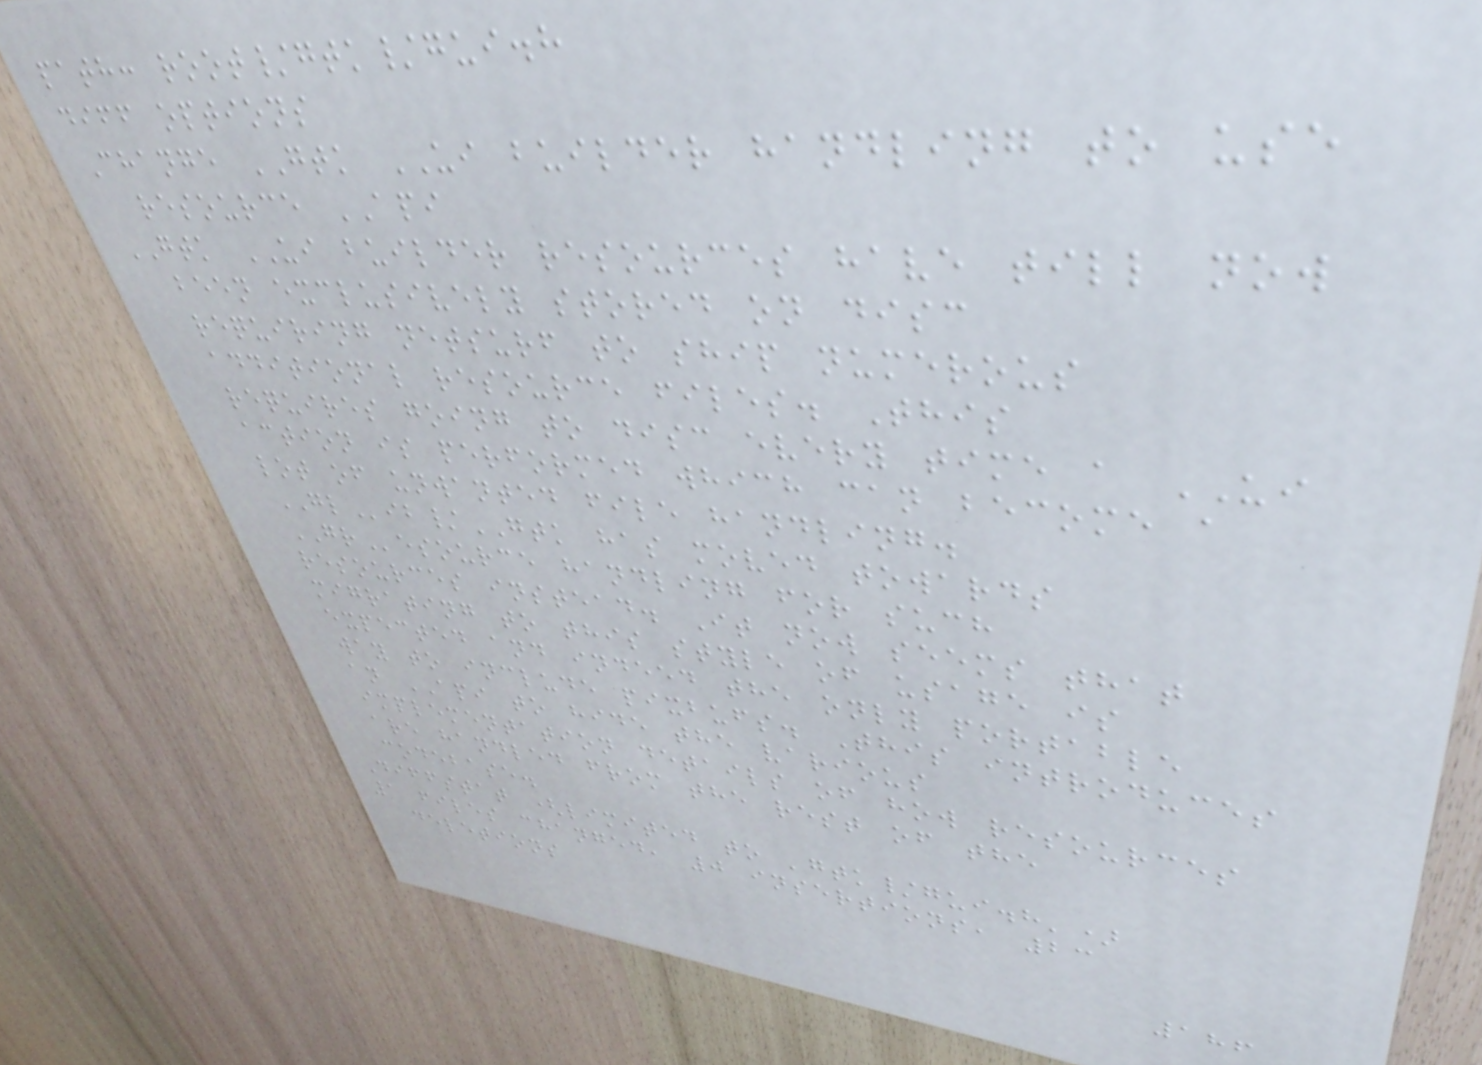path: root/gtk/gui.h
diff options
Change GTK UI builder handling to use
resource API
GTK UI builder resources have till now
been exclusively stored on disc
requiring netsurf to ship numerous
additional resource files. This
requires going to disc every time a UI
action is performed which can become a
lot of unwanted file handling.
GLib/GTK has moved towards
GResource handling for such
resources instead. It now seems that
migrating to this style of usage is
expected and indeed the only portable
way to include pixbufs. This introduces
an API to hide the various
implementation details of how resources
are handled from the rest of the
codebase.
Diffstat (limited to 'gtk/gui.h')
1 files changed, 0 insertions, 23
deletions
186
